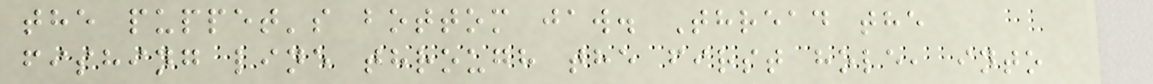the puppet's bottom jaw. Thread the
fishing line through the first hole, into
